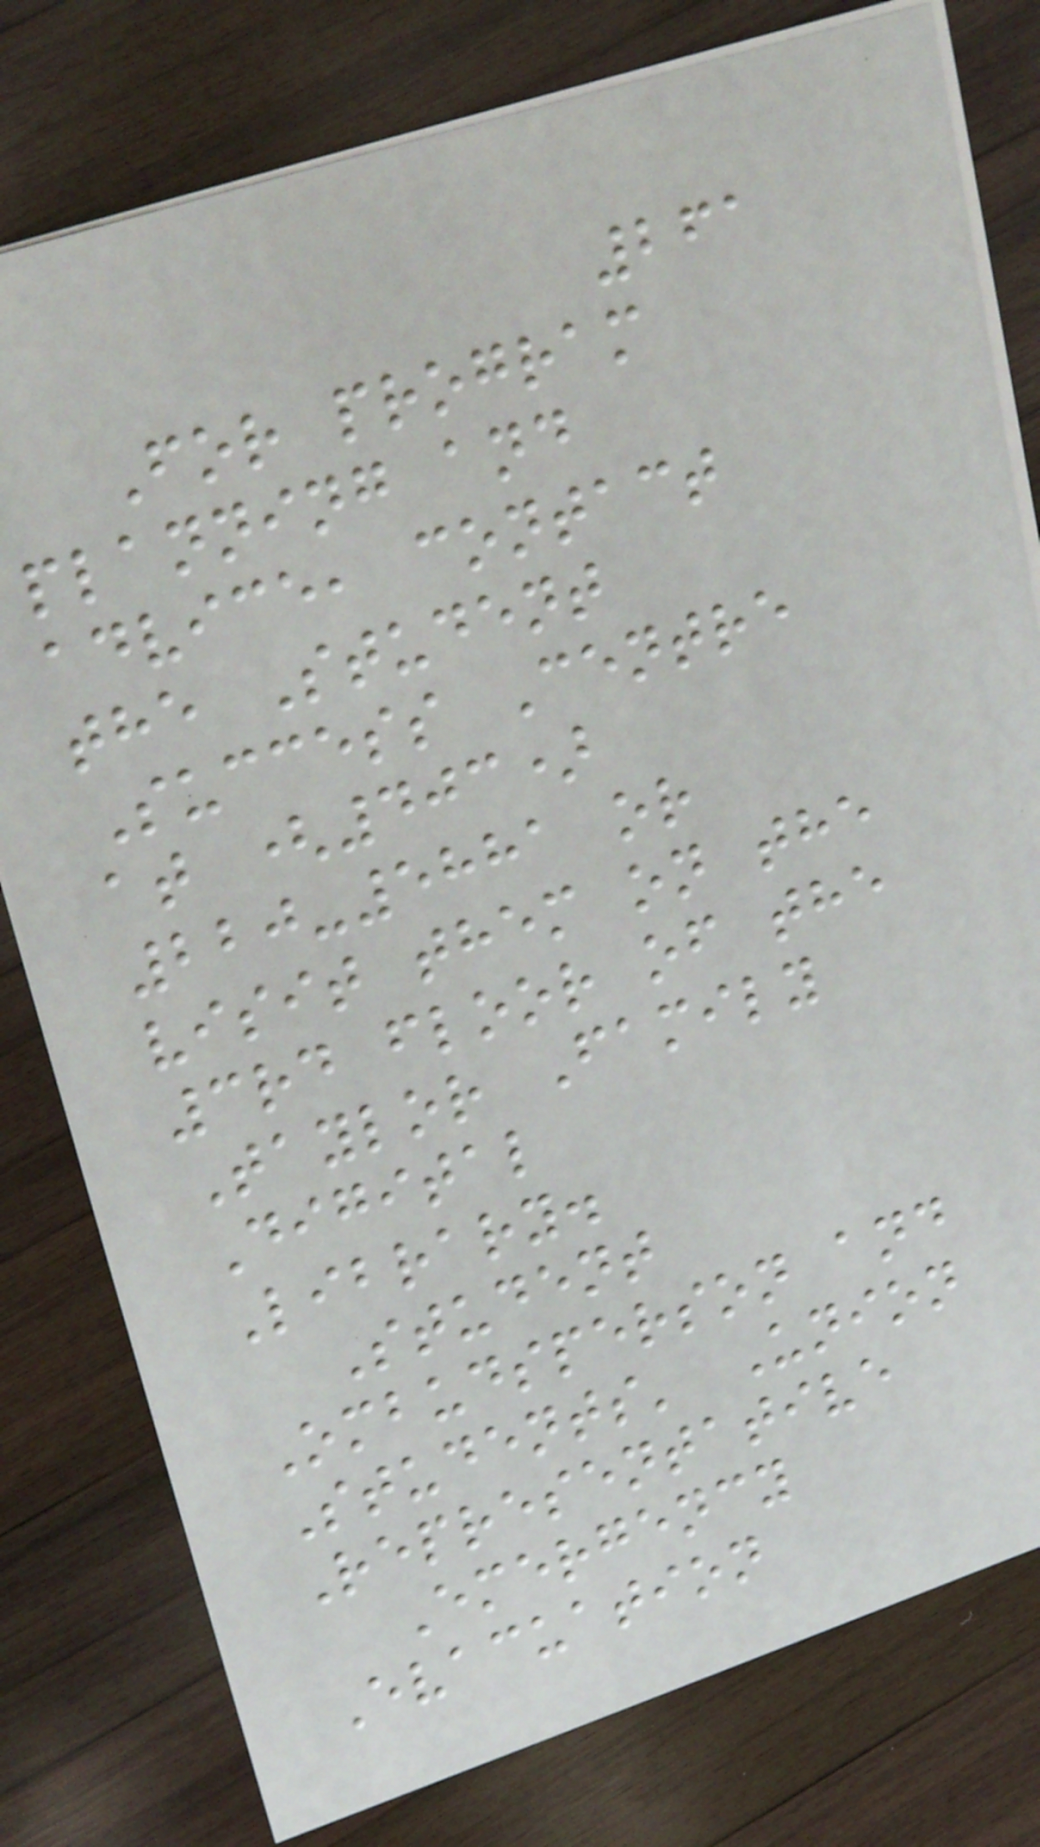261
For program
planning and
advice, contact
the Student
Success Centre
at (403)
220-5881 or
visit them on the
3rd floor of the
Taylor Family
Digital
Library.
Student
Ombudsperson and
Students' Union
Representative
Emergency
Evacuation
